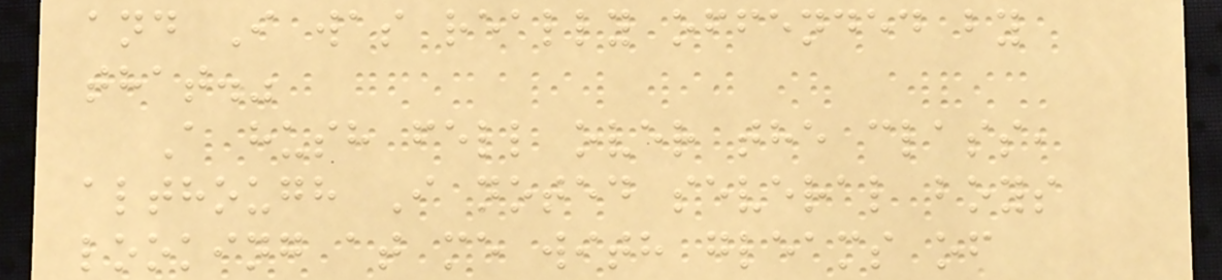and I was really offended by
that."
A hush fell over the class,
although I noted several boys
looking at me with gleams of
